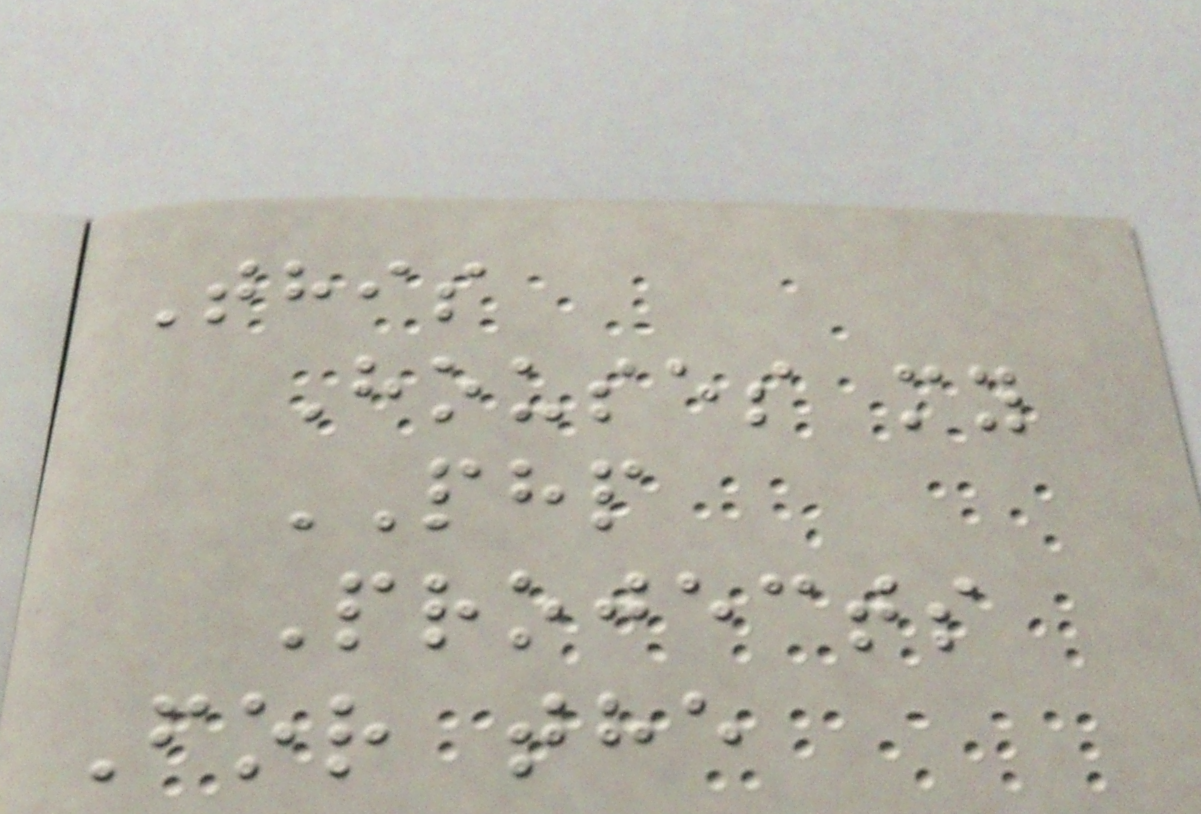This
Houses my
PHP
Projects
For the
